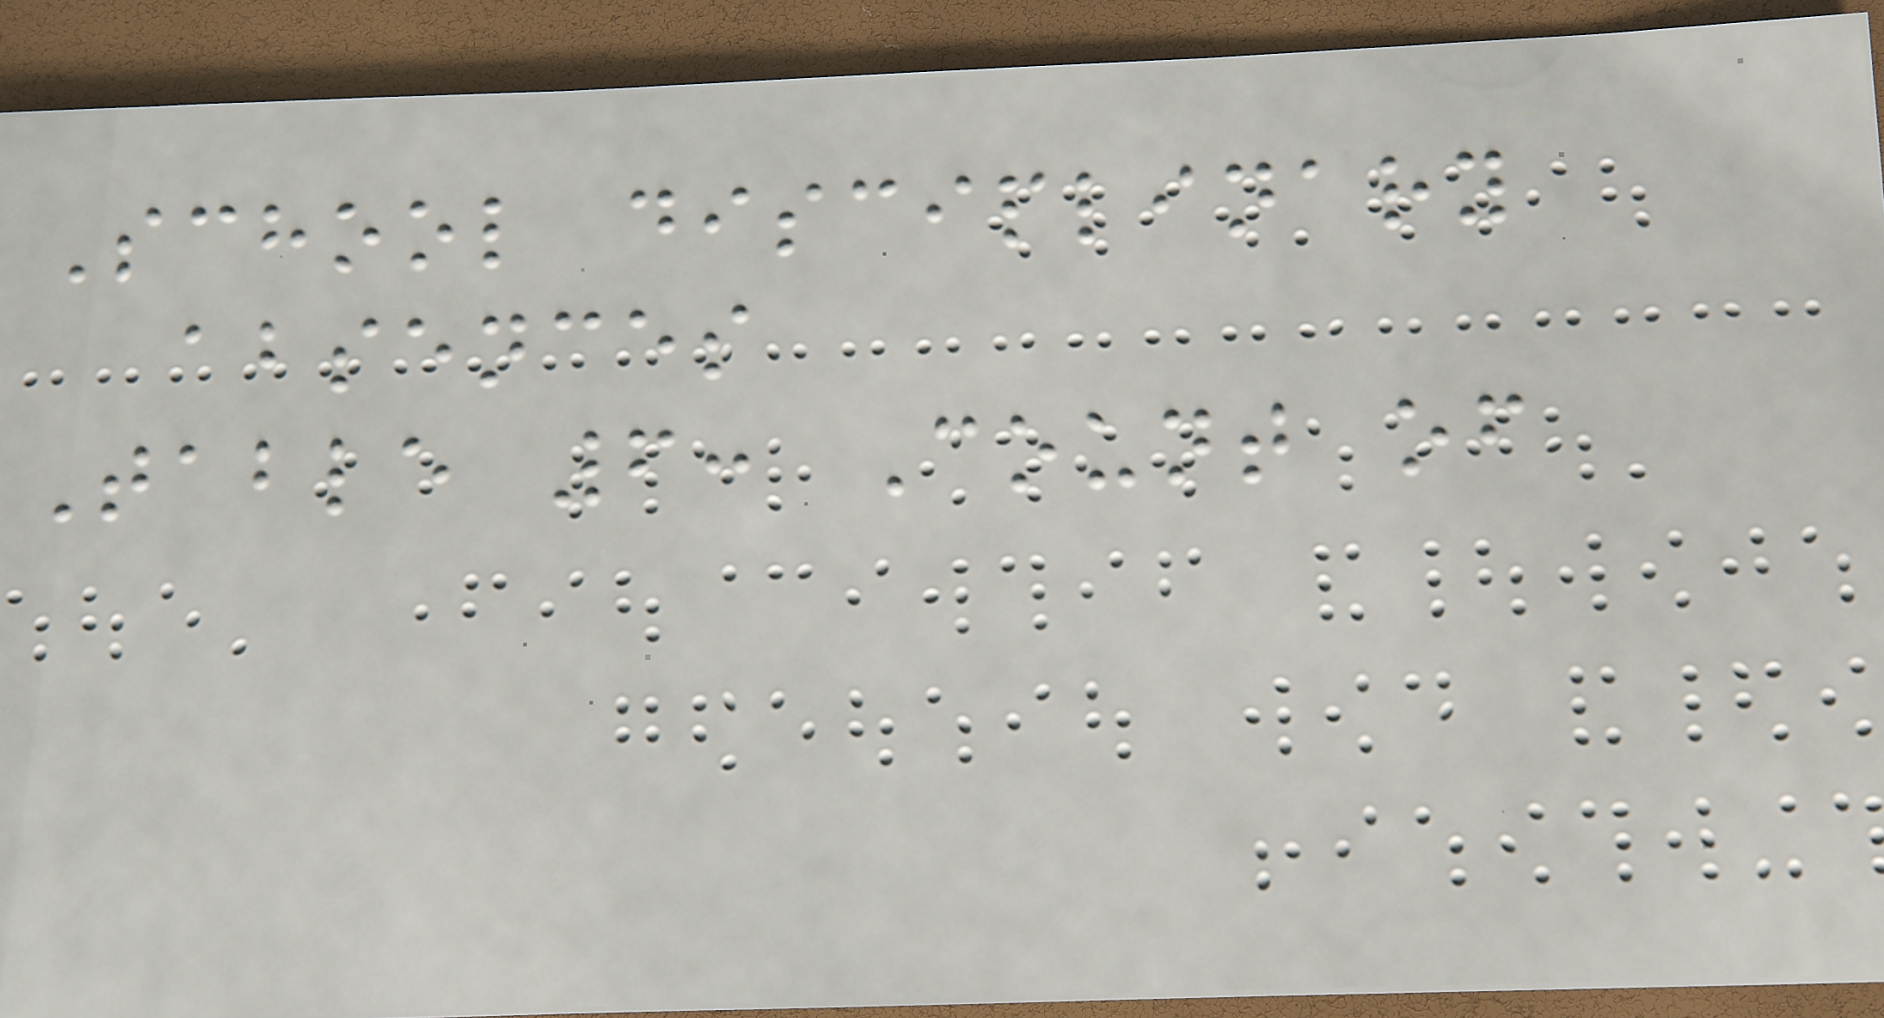School disciplinary
absences
Table 6: Count of
